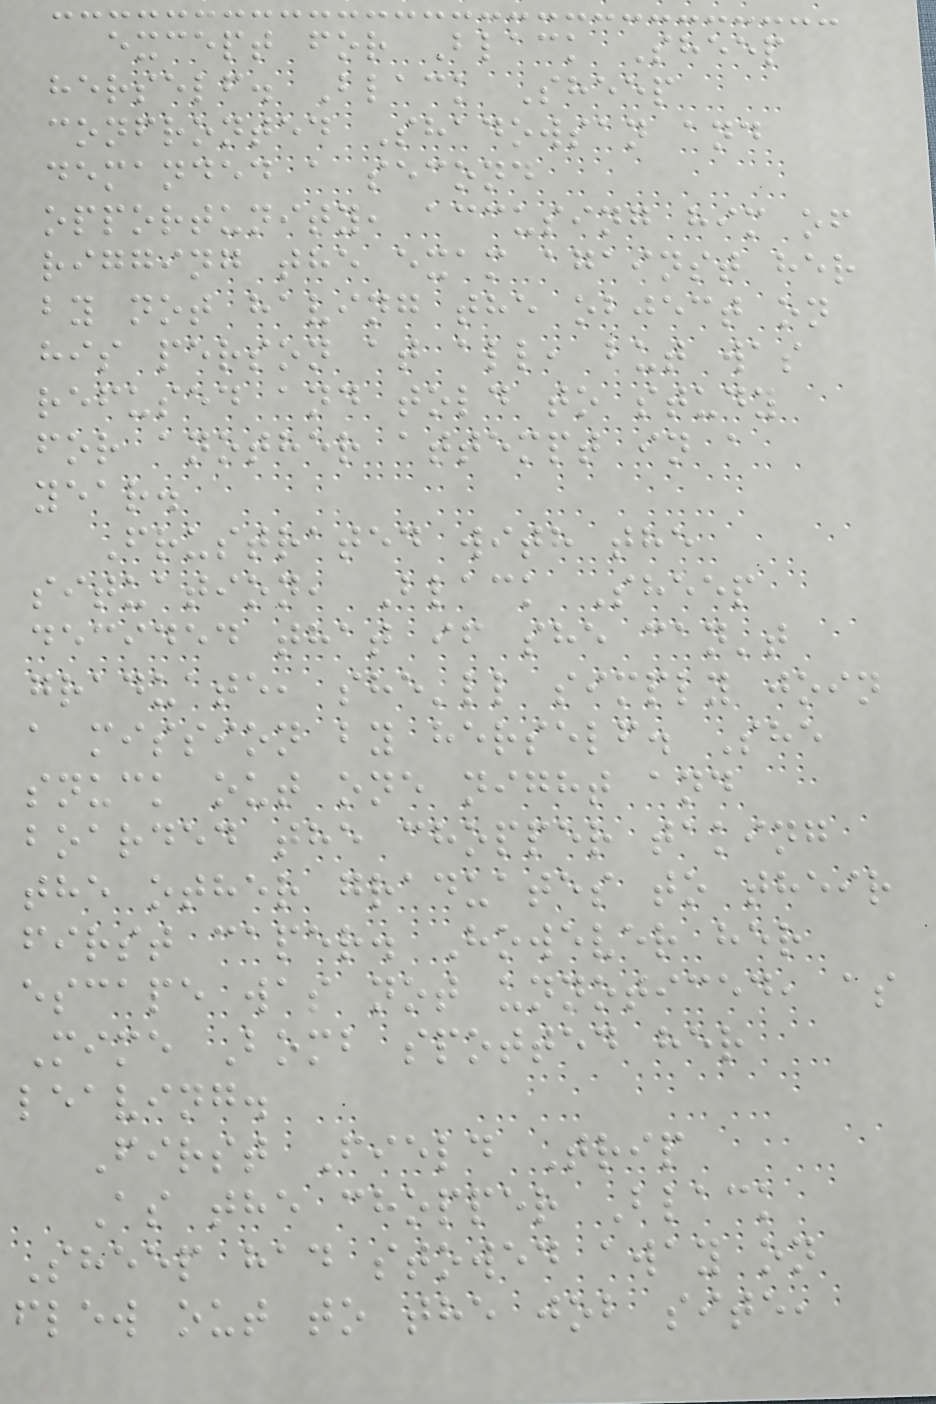except for Black Sheep
herself. Black Sheep
confronted Shadowsan and
demanded a second
opportunity, accusing him of
rigging the exam against her
by not having the object on
his person at all, but was
refused and told to study
for another attempt in a
year.
Frustrated with the
situation, Black Sheep
decided that if she can't
graduate, she'll simply join
a mission by herself. She
snuck out one night and
boarded the chopper taking
the other graduates to their
first caper. However her
escape was not unnoticed, as
Mime Bomb spotted her
leaving.
First Field Trip
As the chopper Black
Sheep had stowed away on
flew out to the job site,
